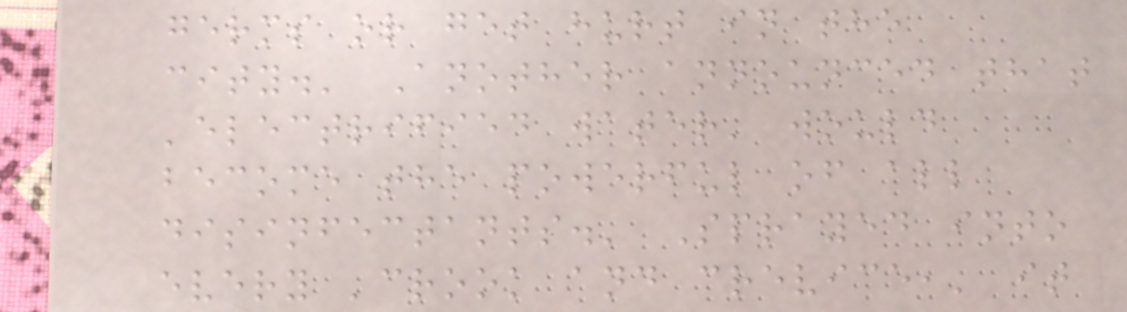germs or get hurt in the
city.' Another announced that
'electrified water' would
become the powerful of all
disinfectants.' Sprayed into
every 'crook and crevice,' it
